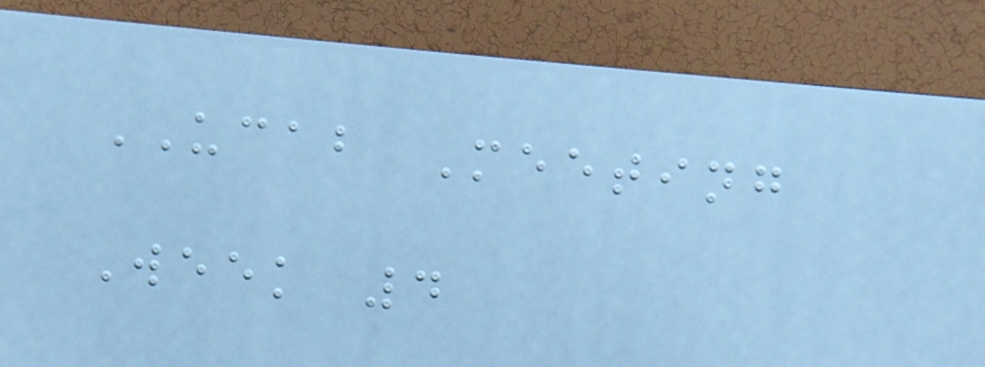UCAB Meeting
Week 4
